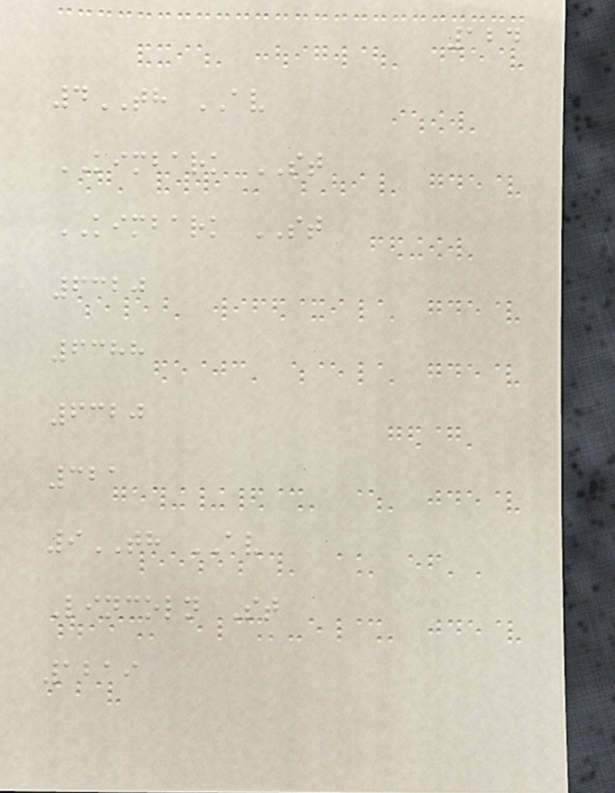124
4TH AV
KIMBARK ST
KIMBARK ST
6320
6388
6320
321
9TH AV
Lincoln St
1219
